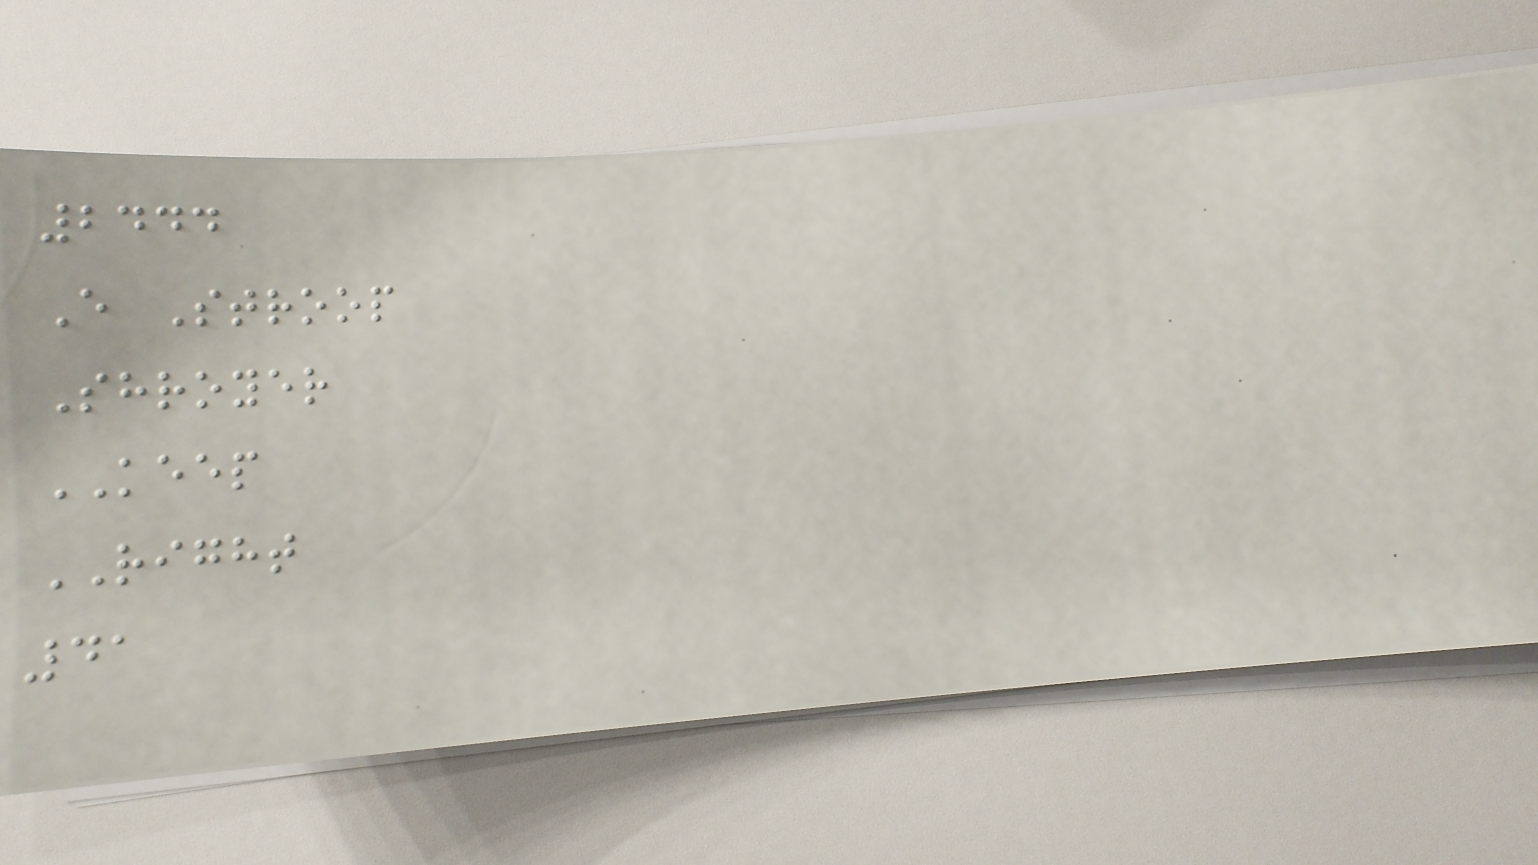2444
E Stroop
Shroyer
KEEP
RIGHT
41
